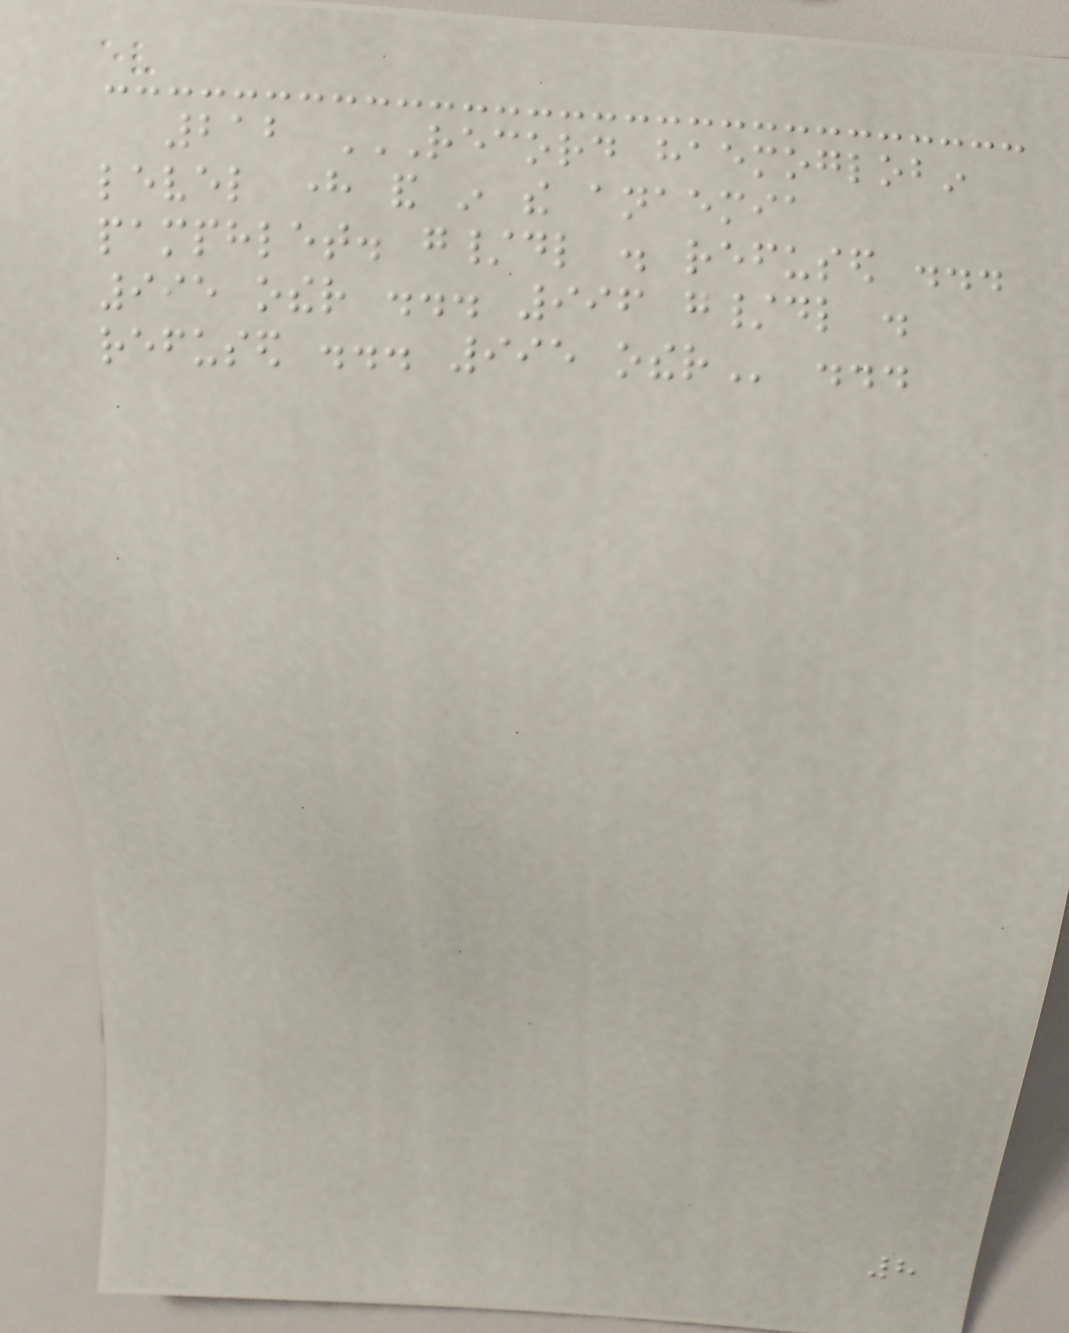212 RECORD HAEMOGLOBIN
LEVEL HERE AND IN THE ANAEMIA
PAMPHLET. G/DL . REFUSED ...
995 OTHER ... 996 G/DL .
REFUSED ... 995 OTHER ...
8
